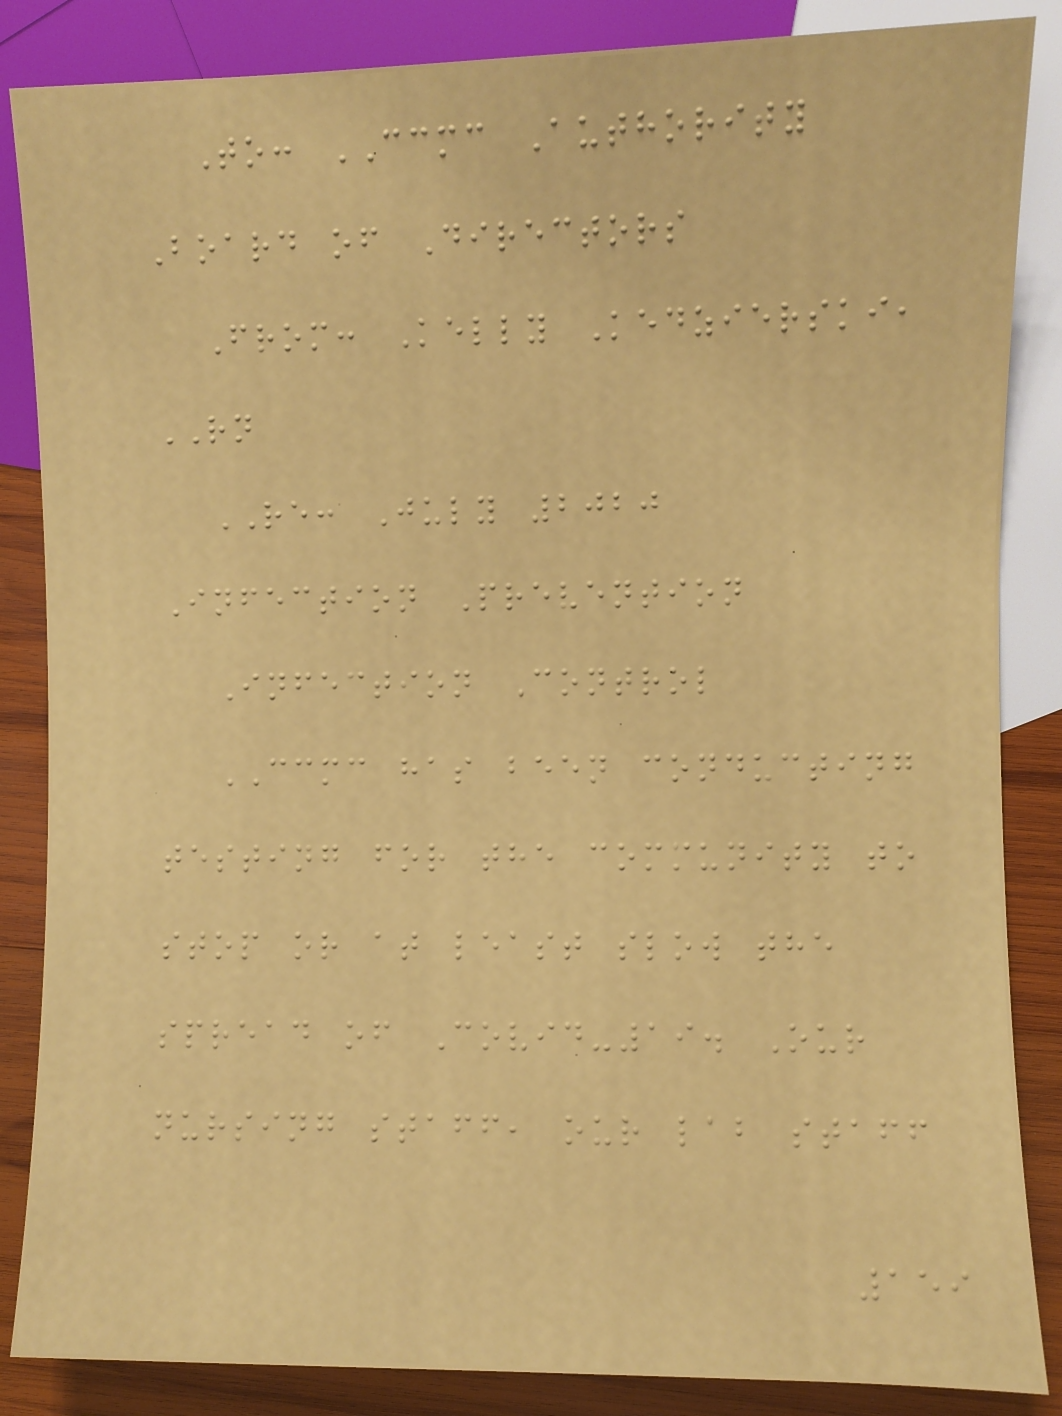To: CCMC Authority
Board of Directors
From: Kelly Kedzierski,
RN
RE: July 2020
Infection Prevention
Infection Control
CCMC has been conducting
testing for the community to
stop or at least slow the
spread of Covid-19. Our
nursing staff, our lab staff
159
